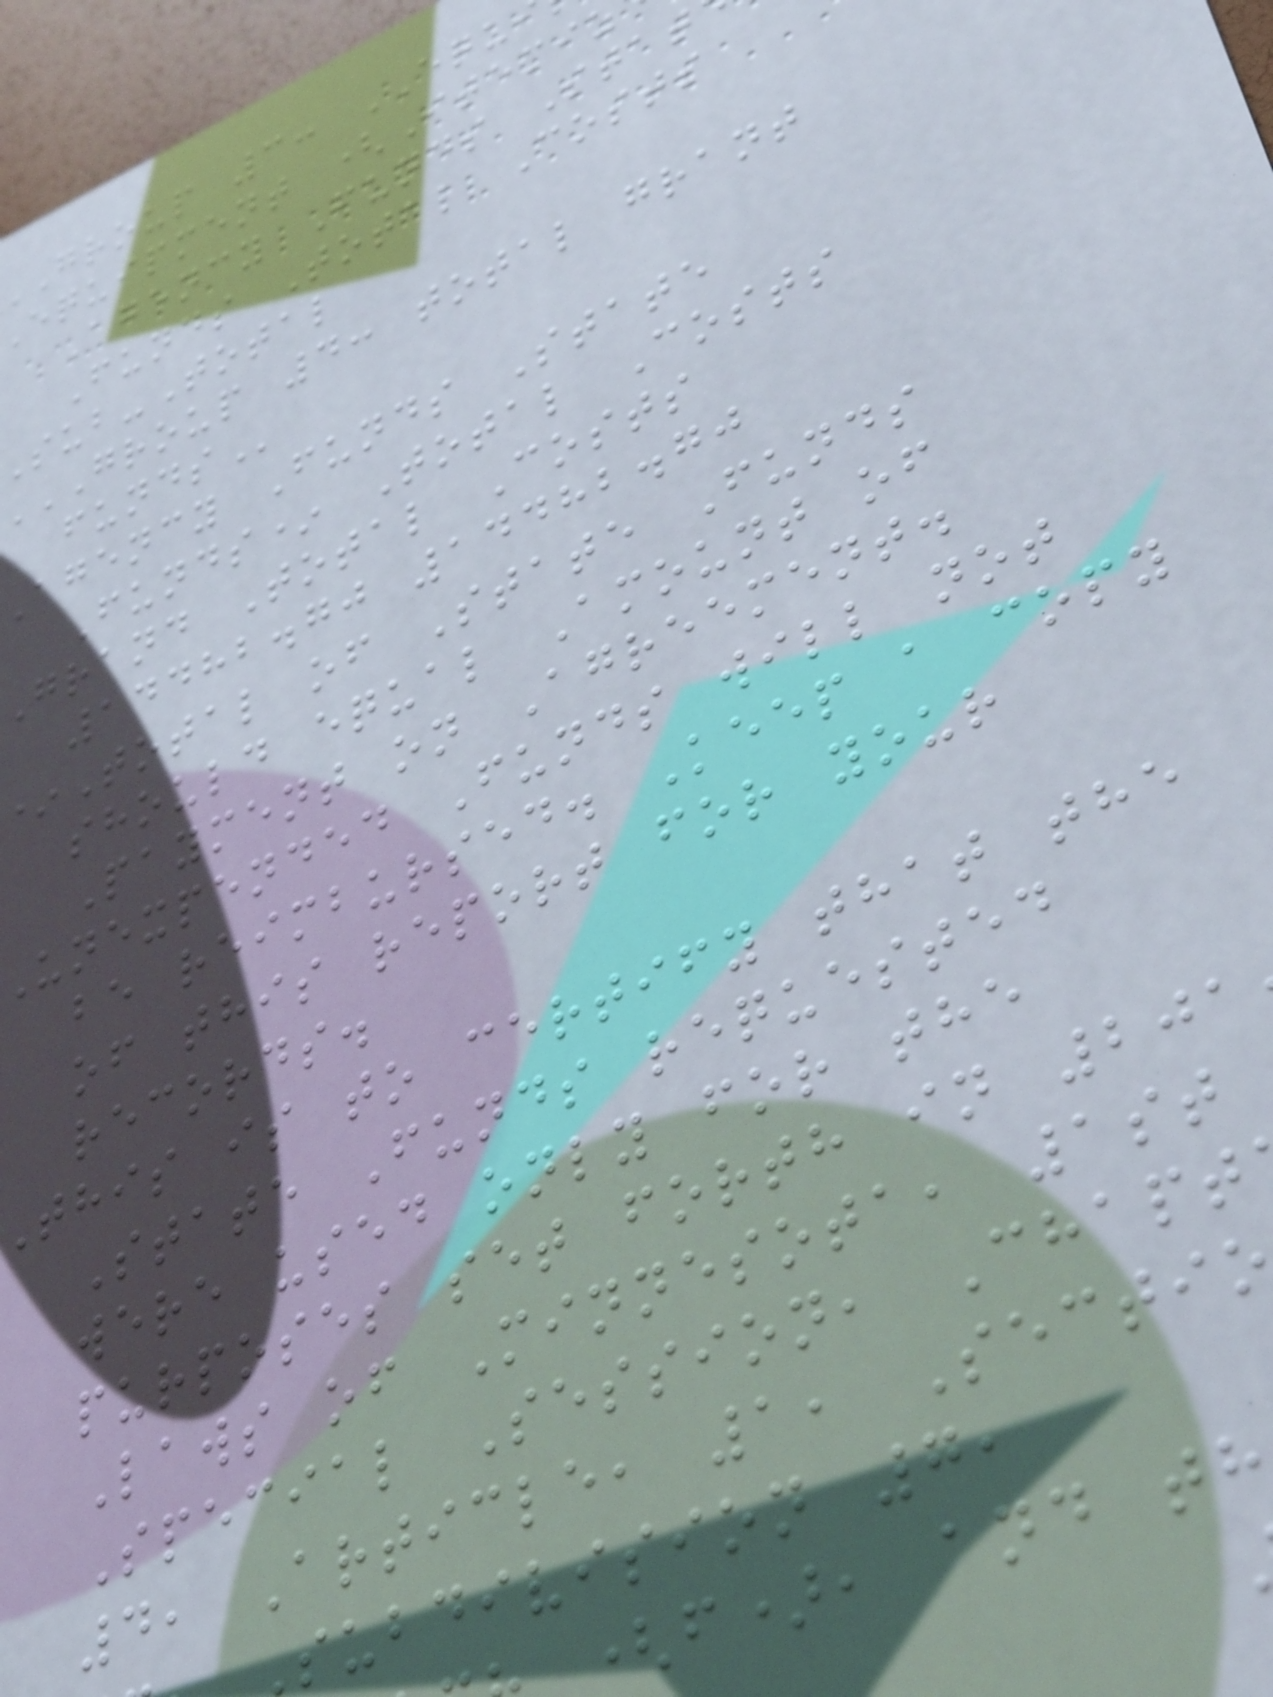group 3: EQU
equipment (Itemiz
Agency Funds Stat
Funds Total Costs
Sub-Total
GROUP 4: TOTAL GRANT
Agency Funds State
Funds* Total Costs
Grand Total Costs
14482.70 14482.70
*Total of State Funds
should equal Amount of
Payment on Agreement.
Unexpended Funds will not
be reimbursed. Keep a copy
of this report for your
records.
This is to certify that the
State Funds requested
were used only for the
purposes set forth in 201
Laws of Minnesota, 1st
Special Session, Chapt
4, Article, 1, Sectio
subdivision 7,
(f), and th
